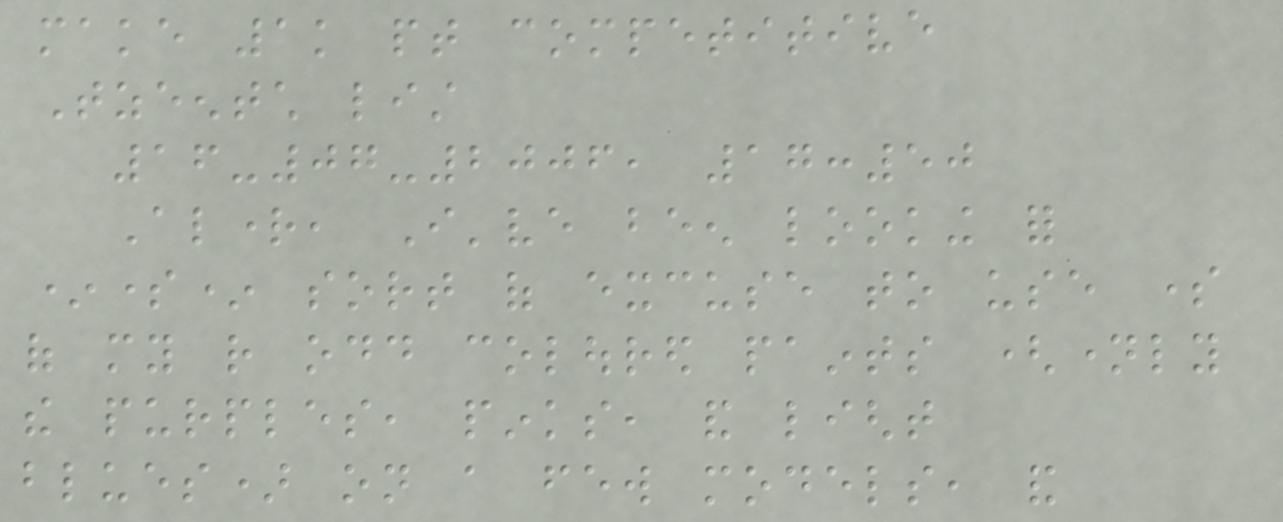make 1k pt competitive
Tzeentch list
16-07-2006, 17:50
Alright, I've been looking for
*some* sort of excuse to use some
of my rather odd coloured paints (namely
the purples, pinks, and light
blues) on a few models, and
